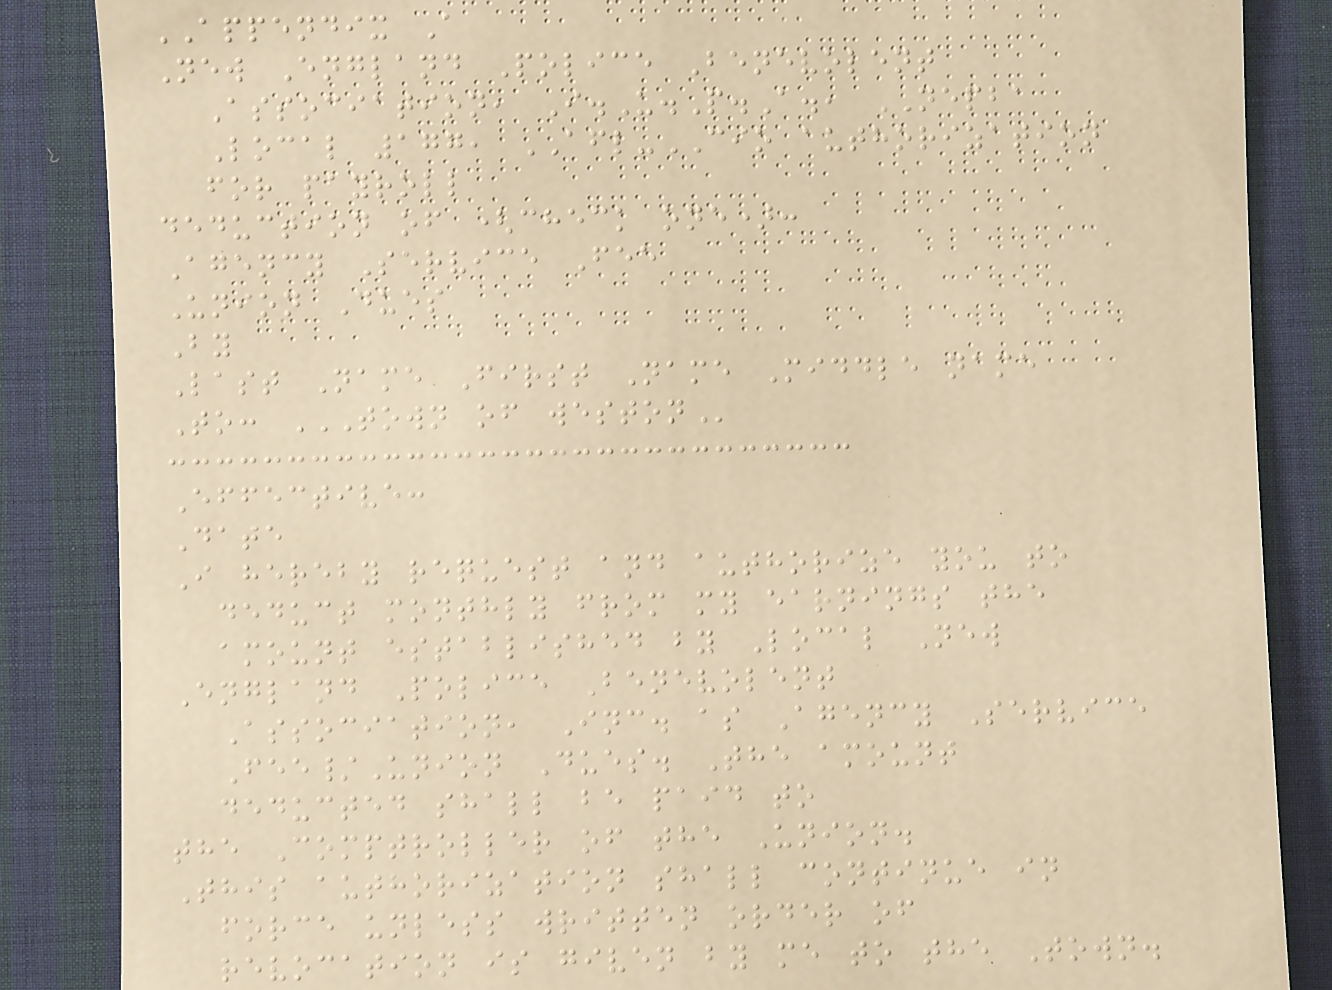APPENDIX A
New England Police Benevolent
Association, I.U.P.A., NEPBA
Local 177, AFL-CIO authorization
for payroll
deduction of (check one):
Agency Service Fee
Union Dues
By
Last Name First Name Middle name
To: TOWN OF WESTON
Effective:
Date
I hereby request and authorize you to
deduct monthly from my earnings the
amount established by Local New
England Police Benevolent
Association, Inc. as Agency Service
Fee/Union Dues. The amount
deducted shall be paid to
the Comptroller of the Union.
This authorization shall continue in
force unless written order of
revocation is given by me to the Town.
